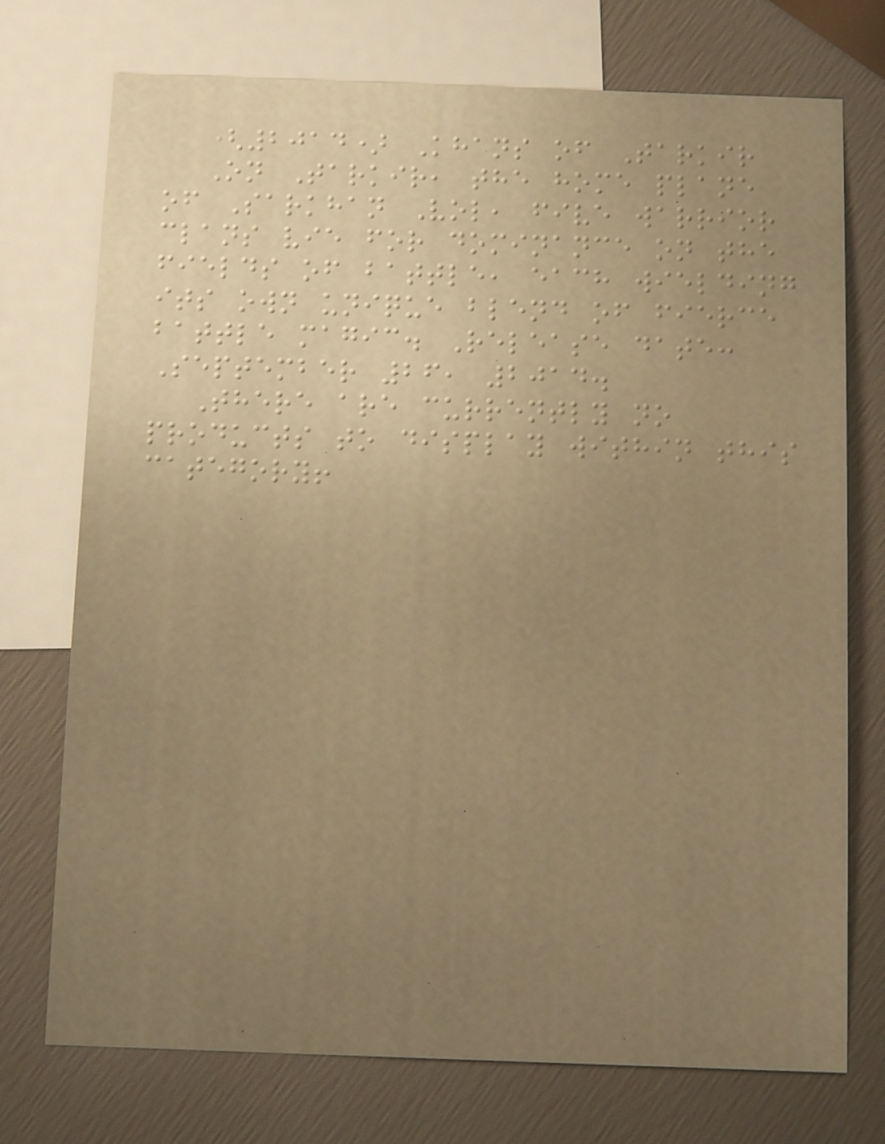(2014) Khans of Tarkir
On Tarkir, the home plane
of Sarkhan Vol, five warrior
clans vie for dominance on the
fields of battle, each wielding
its own unique blend of fierce
battle magic. Release date:
September 26, 2014.
There are currently no
products to display within this
category!
